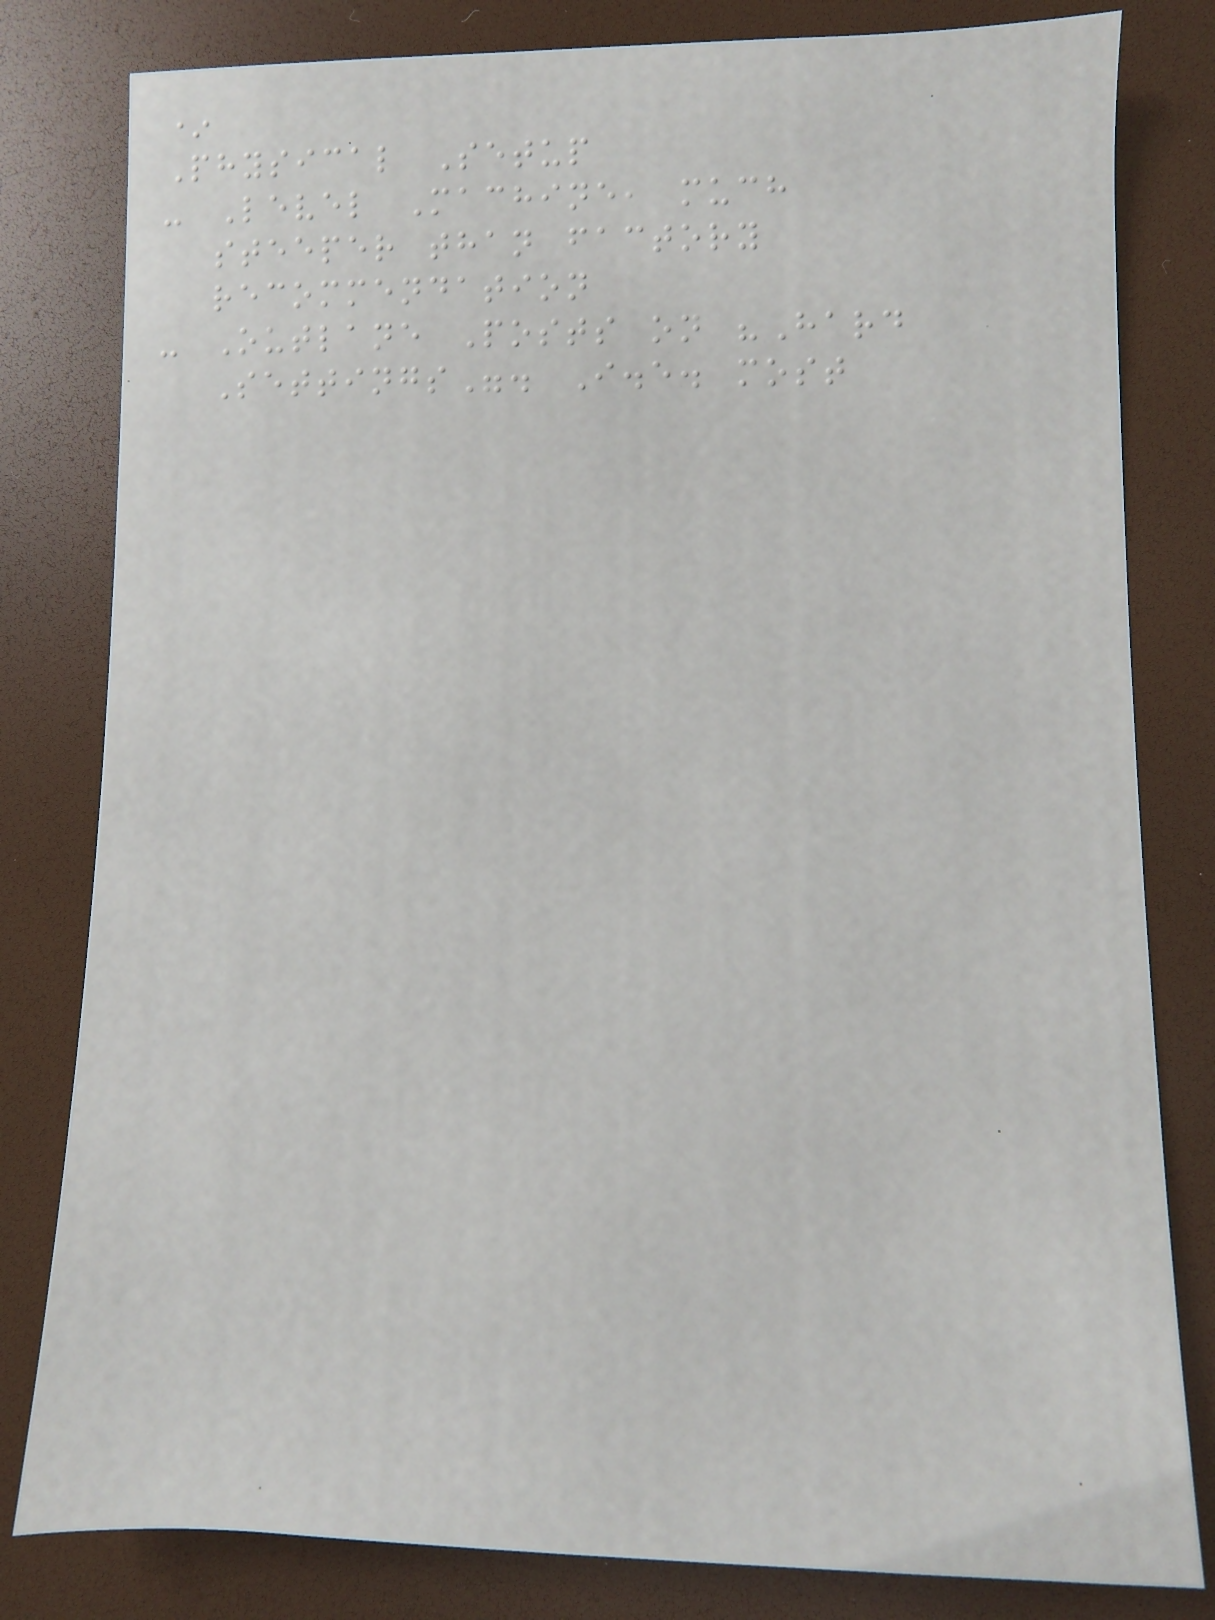*
Physical Setup
- Level Machine, much
steeper than factory
recommendation
- Outlane Posts on "Hard
Settings". I.e. most
